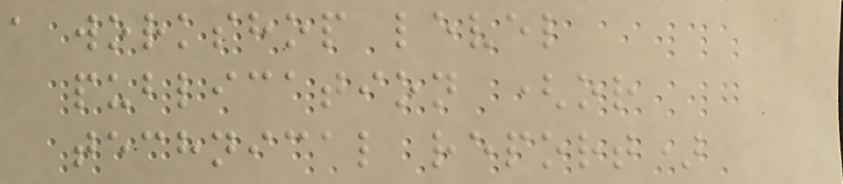a workshop level
publication (or
technical report)
